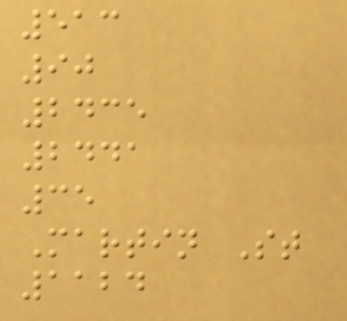513
90
2435
2441
35
Martin St
1124
